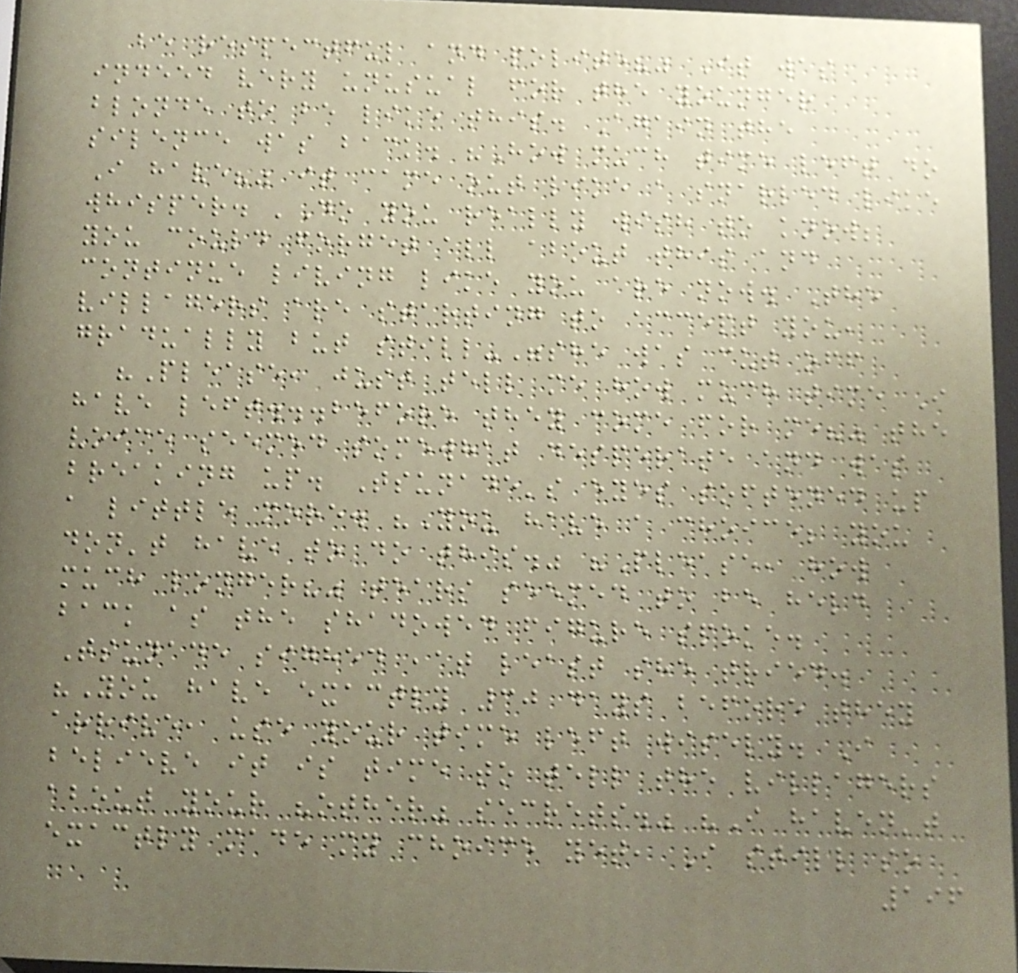be respectful and polite?" It was
indeed very unusual for the younger
blonde to be like this. Again the
silence was back. "How much time left do
I have?" it came out like a snarled like
whisper. 'Do you really wish to know;
you could forget all about this and
continue living like you are now. The
villagers are starting to accept you,
gradually but still-"she was cut off
"Please, just tell me how much time I
have left...before they come for me?" the
voice seemed somewhat desperate and was
breaking up. Tsunade's eyes softened up
a little more. "You have a choice; you
don't have to do this." "Please, how
much longer?" tears seemed to be held
back as the shadowed figure spoke.
Tsunade sighed ,at least she tried.
"You have exactly 30 days before they
arrive, use your time left wisely. I
believe it is time to tell the villagers
about your "other" secrets." "I haven't
exactly made my choice yet, I still so
196
